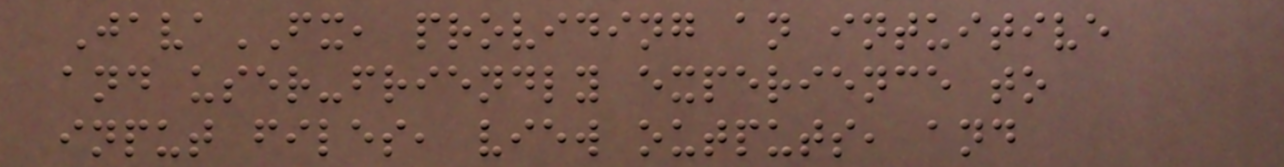JavaFX, providing an intuitive
and user-friendly experience to
input files, view outputs, and
